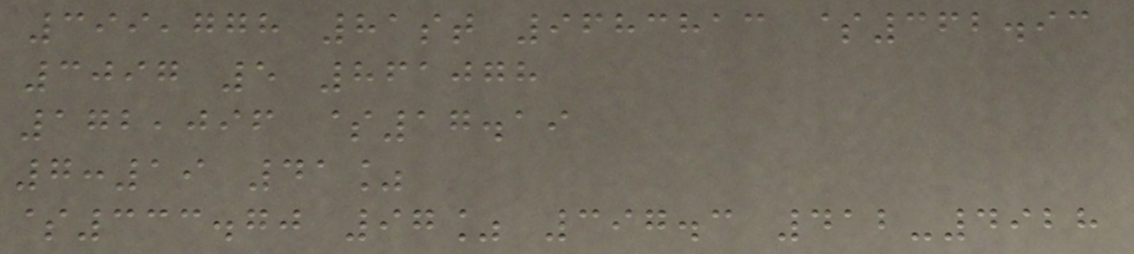399,778 81st 9683813 $362.93
3097 5 861078
172,096 $17.19
7:19 41%
$333.70 97% 397.3 412-4928
